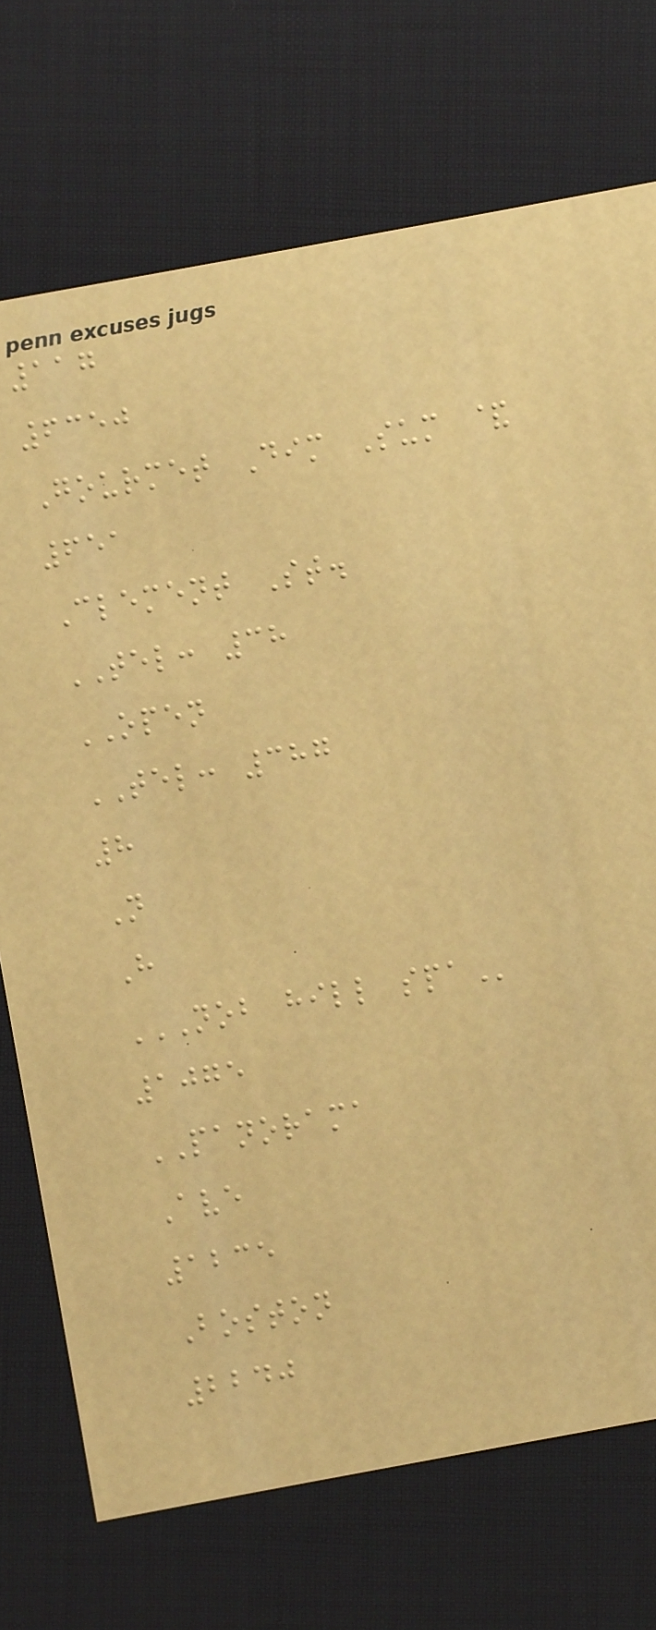117
6350
Gourmet Dim Sum &
651
Clement St.
TEL: 38
OPEN
TEL: 387
8
N
H
NOB HILL SPA
1075
PANORAMA
Ave
1235
Boston
2240
